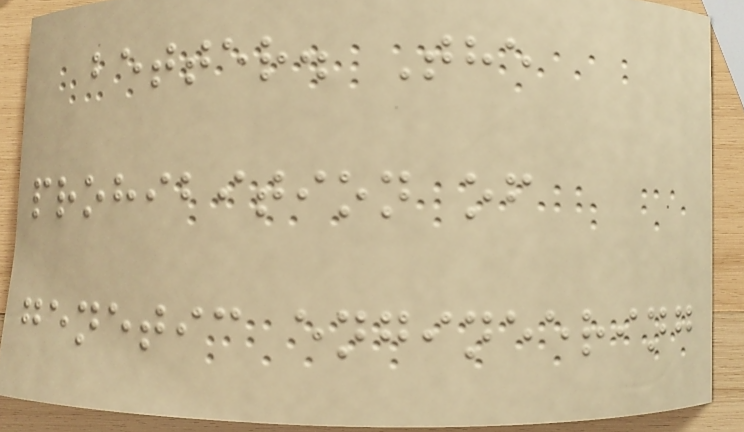better. The
prohibition of
genetic engineering
